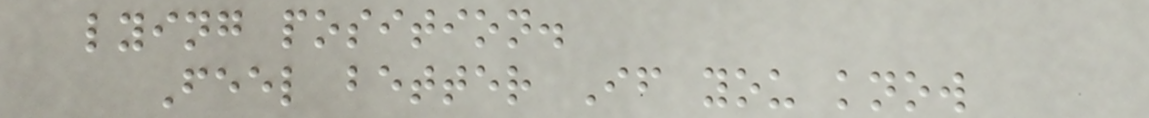lying position.
Feel better If you know
